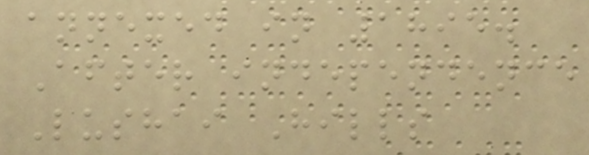annexed in 1895.
After independence
Lushai Hills
